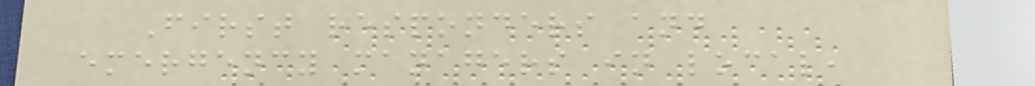First responders and
emergency managers in local,
